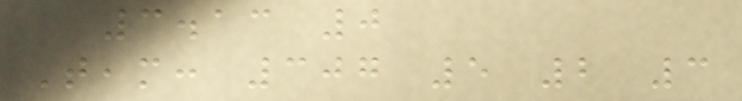3.13 0
Team: 307 5 2 3
